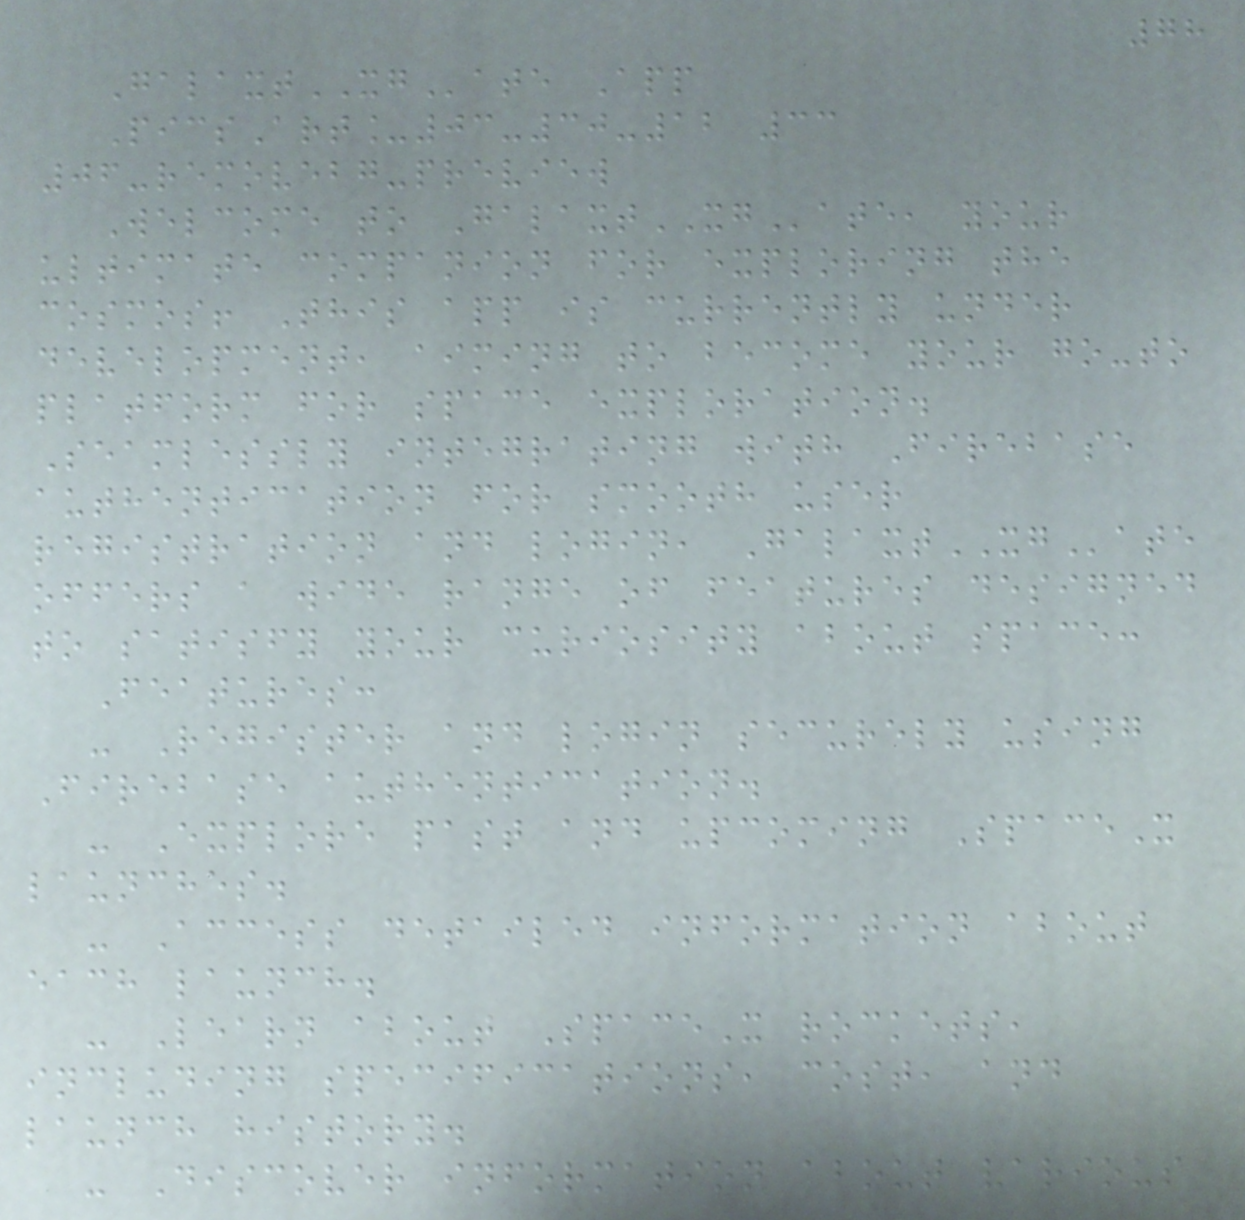78
GalaxtXGate App
PicsArt_03-30-12 33
06-removebg-preview
Welcome to GalaxtXGate, your
ultimate companion for exploring the
cosmos! This app is currently under
development, aiming to become your go-to
platform for space exploration.
Seamlessly integrating with Firebase
authentication for smooth user
registration and login, GalaxtXGate
offers a wide range of features designed
to satisfy your curiosity about space:
Features:
- Register and login securely using
Firebase authentication.
- Explore past and upcoming SpaceX
launches.
- Access detailed information about
each launch.
- Learn about SpaceX rockets,
including specifications, cost, and
launch history.
- Discover information about various
